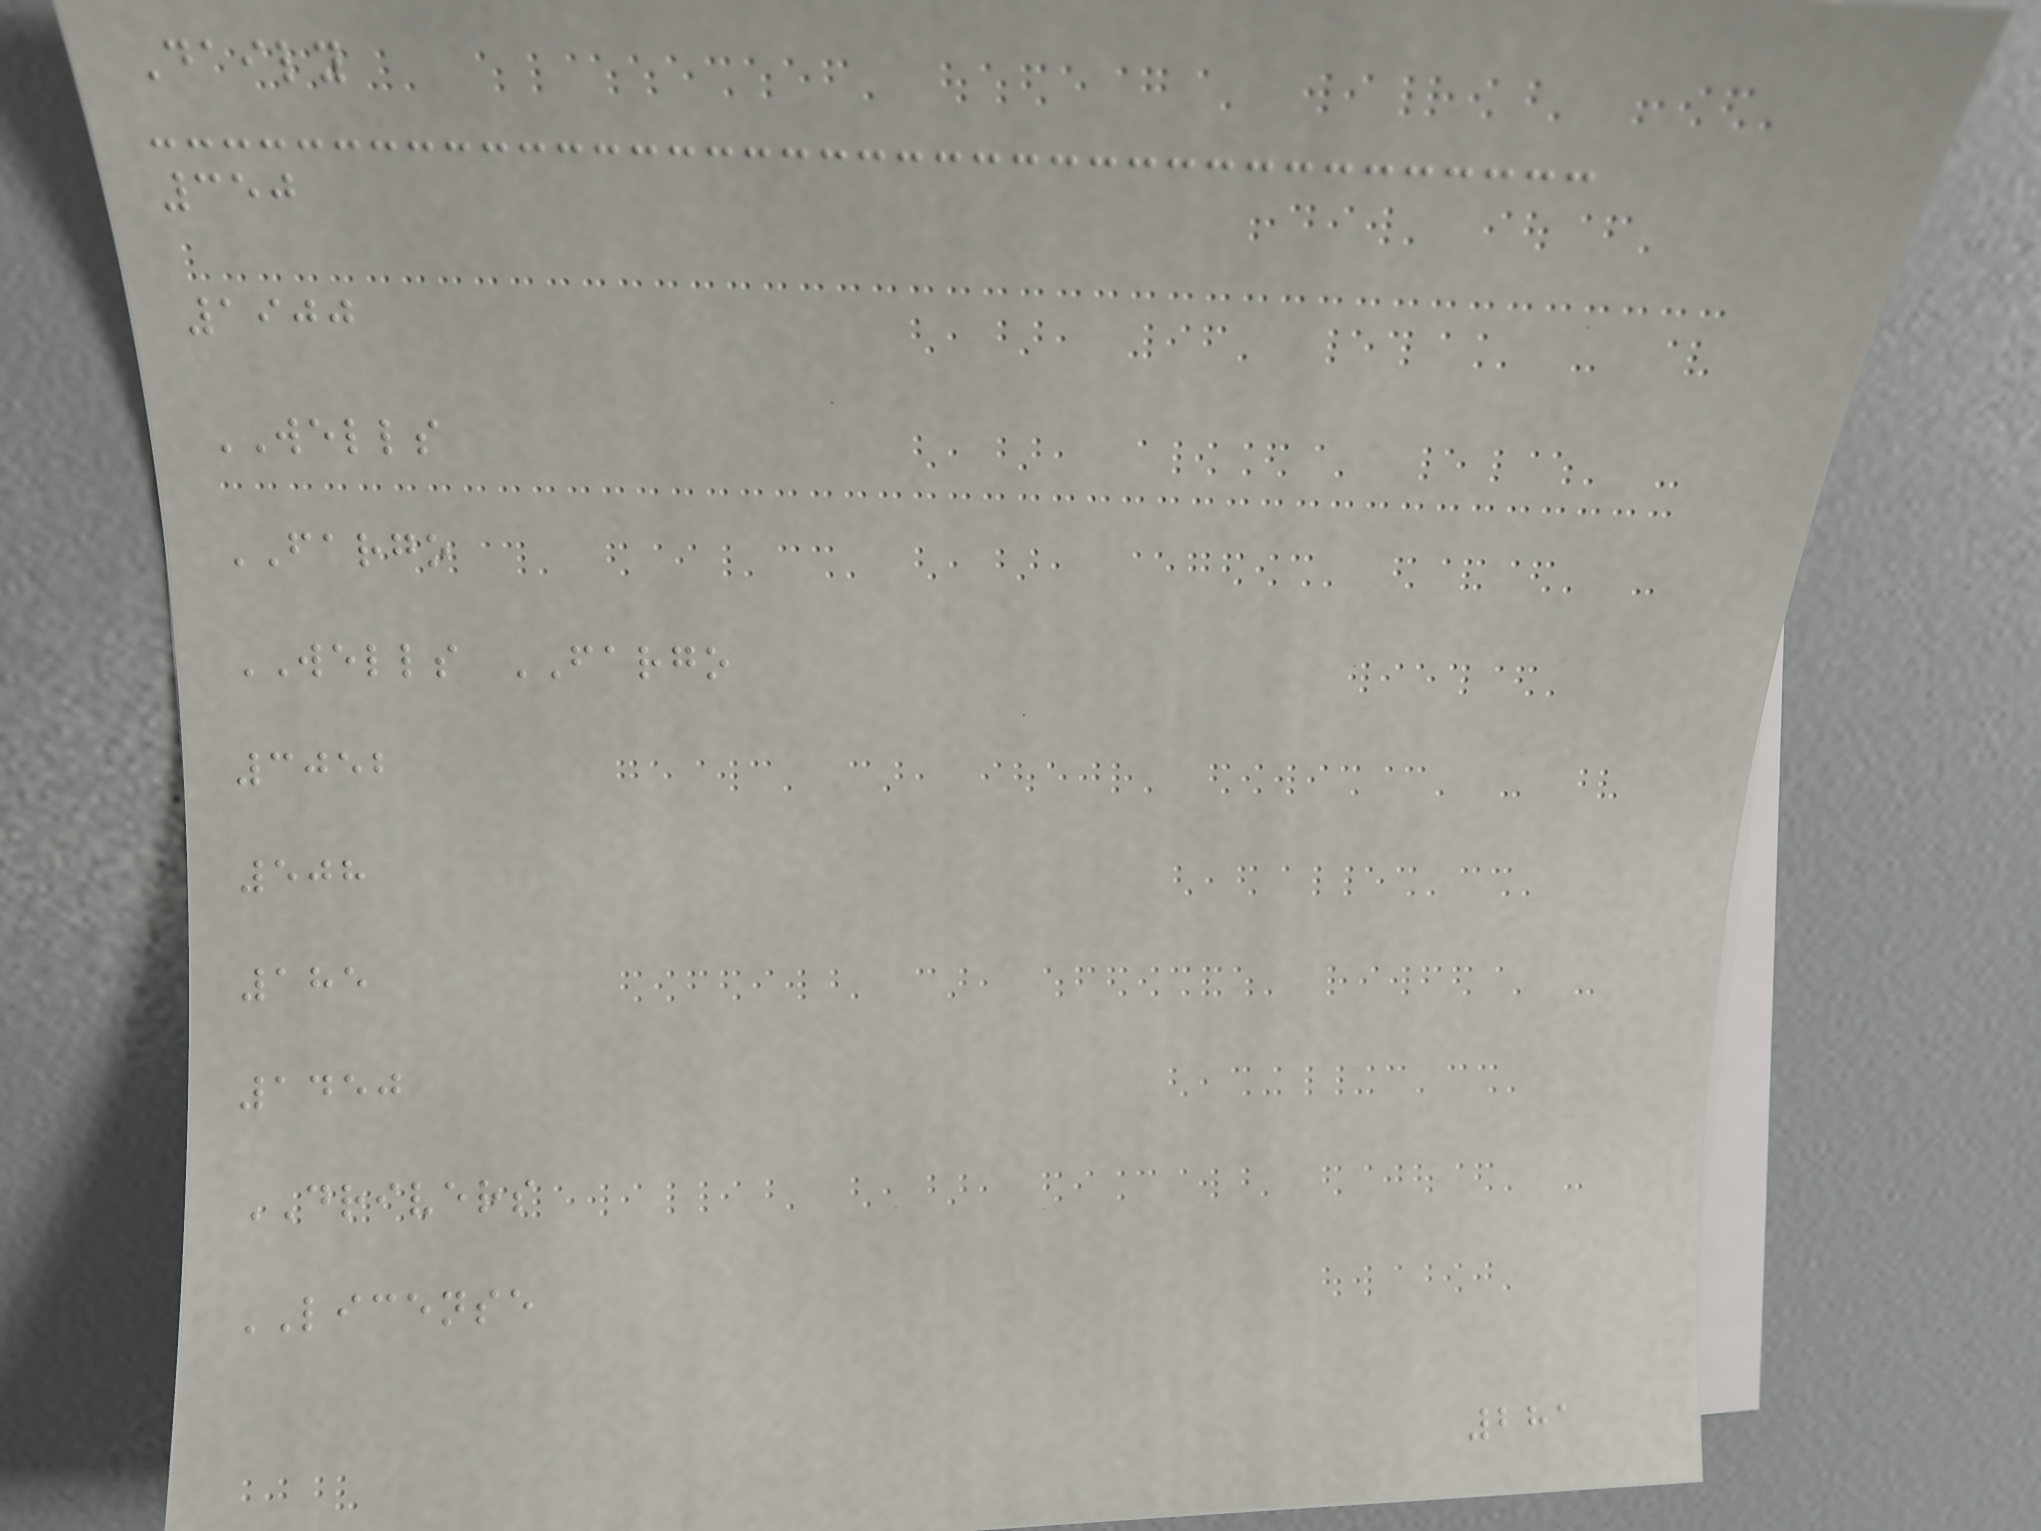Daily
350
1900
WELLS
FARGO
WELLS FARGO
3052
508
185
1450
DRIVERS
LICENSE
281
